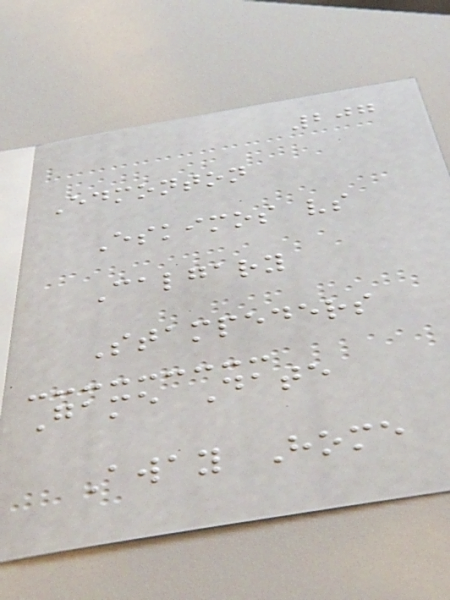207
Edmonton
Eskimos vs
Calgary
Stampeders
Game Date
Away Home
